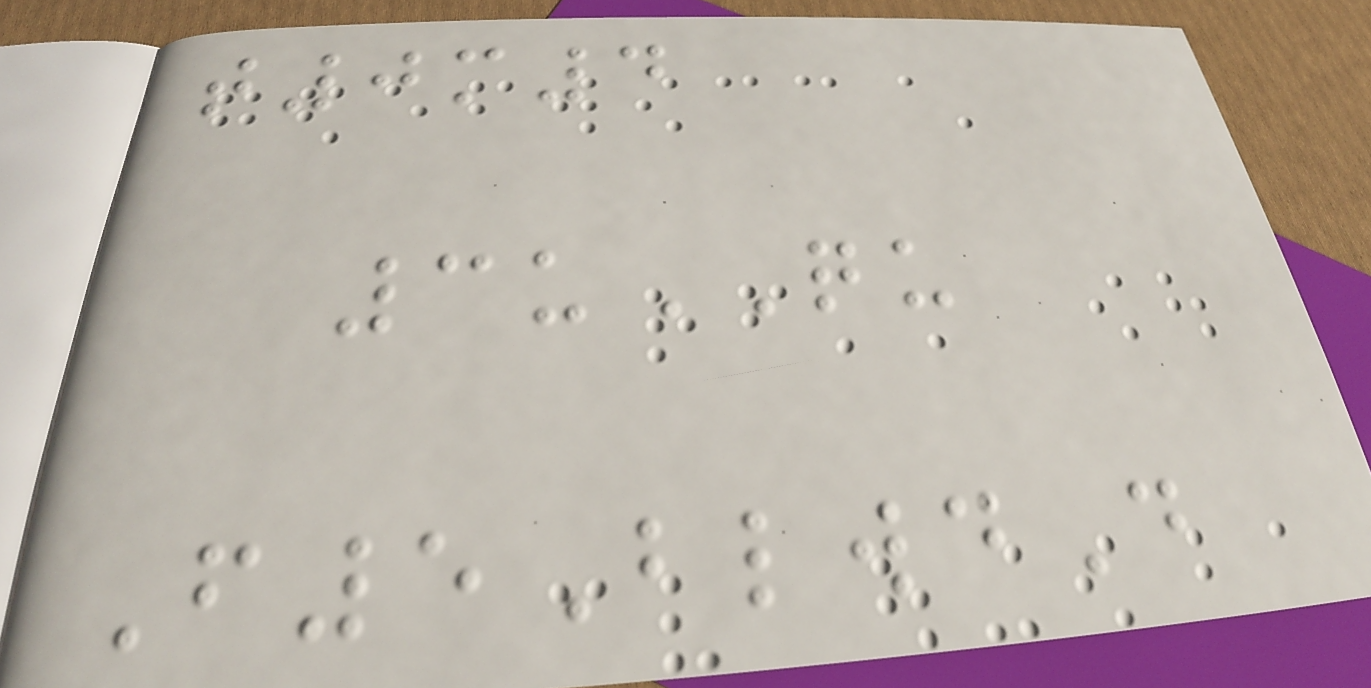t0m4
3uQU
F5BlwdD
